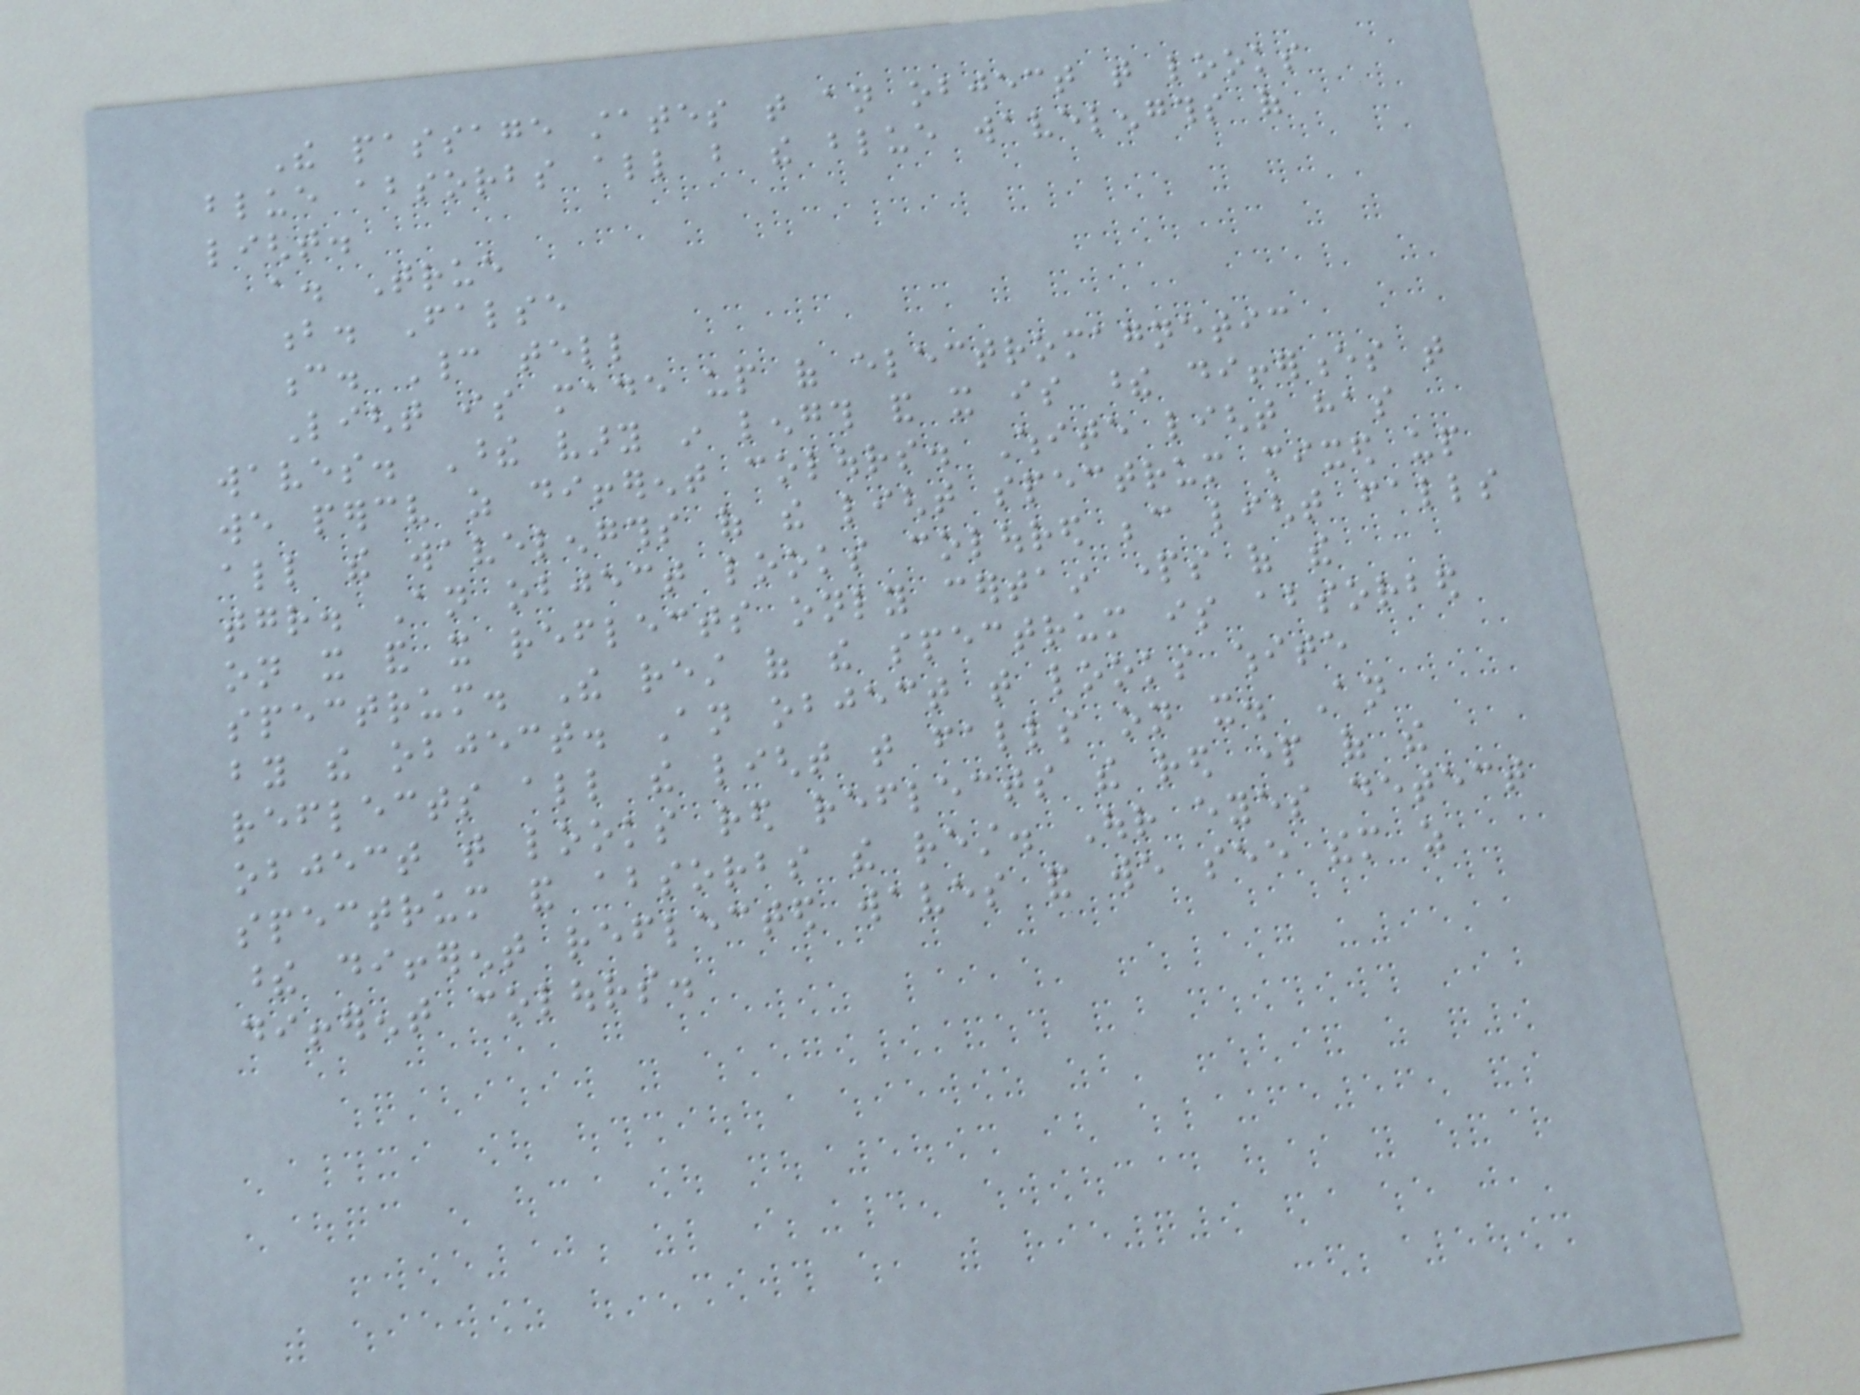The passage states that an object that looks
blue absorbs all but the blue wavelengths of
light.
a. True
b. False
c. Cannot tell
Light is made up of electromagnetic
waves. These vary in length and it is these differences that
we perceive as different colours. White light has
all the wavelengths of the light spectrum mixed up
together. An object looks coloured because light falls
on it and it reflects only certain parts of the
spectrum. The rest of the spectrum is absorbed
by the object. An object that looks white
reflects all the light that falls on it. An
object that looks red reflects the red part of the
spectrum and absorbs the rest. Our eyes detect
these different reflected waves and we see them as
different colours.
